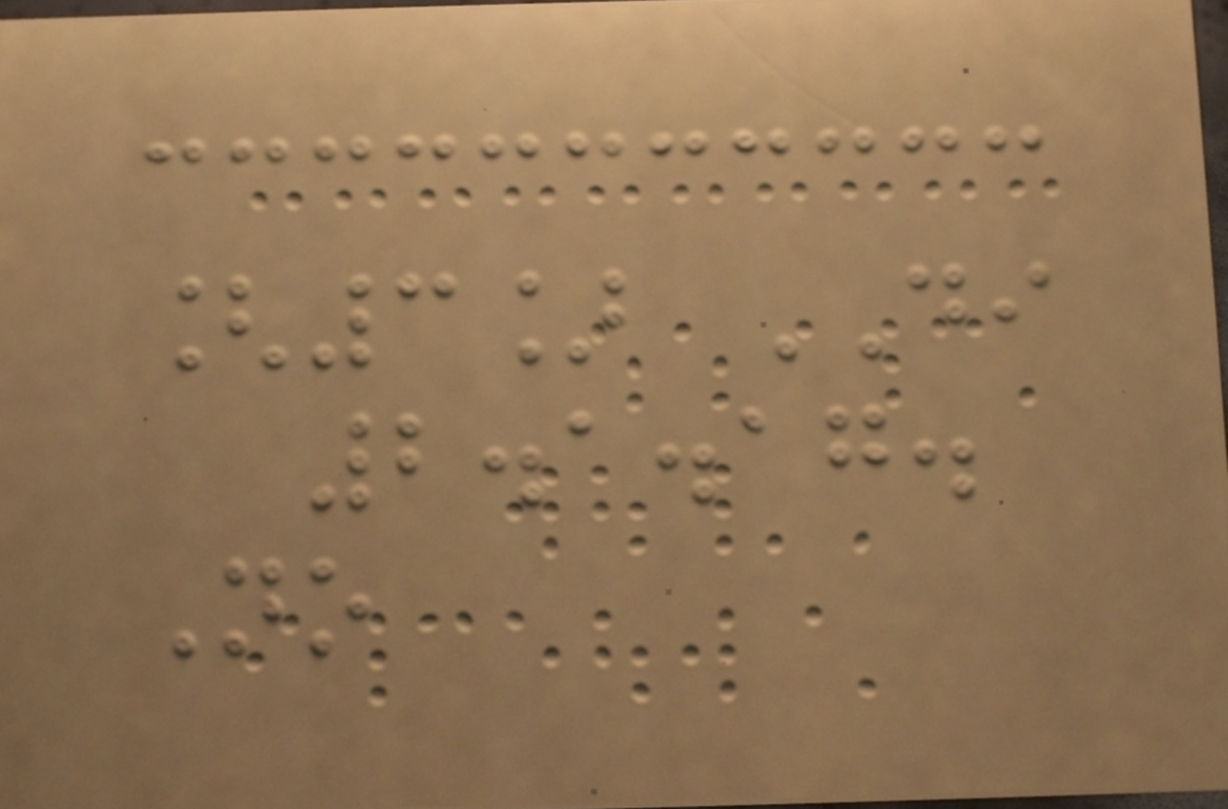[3] DI
2.1.17.
No
